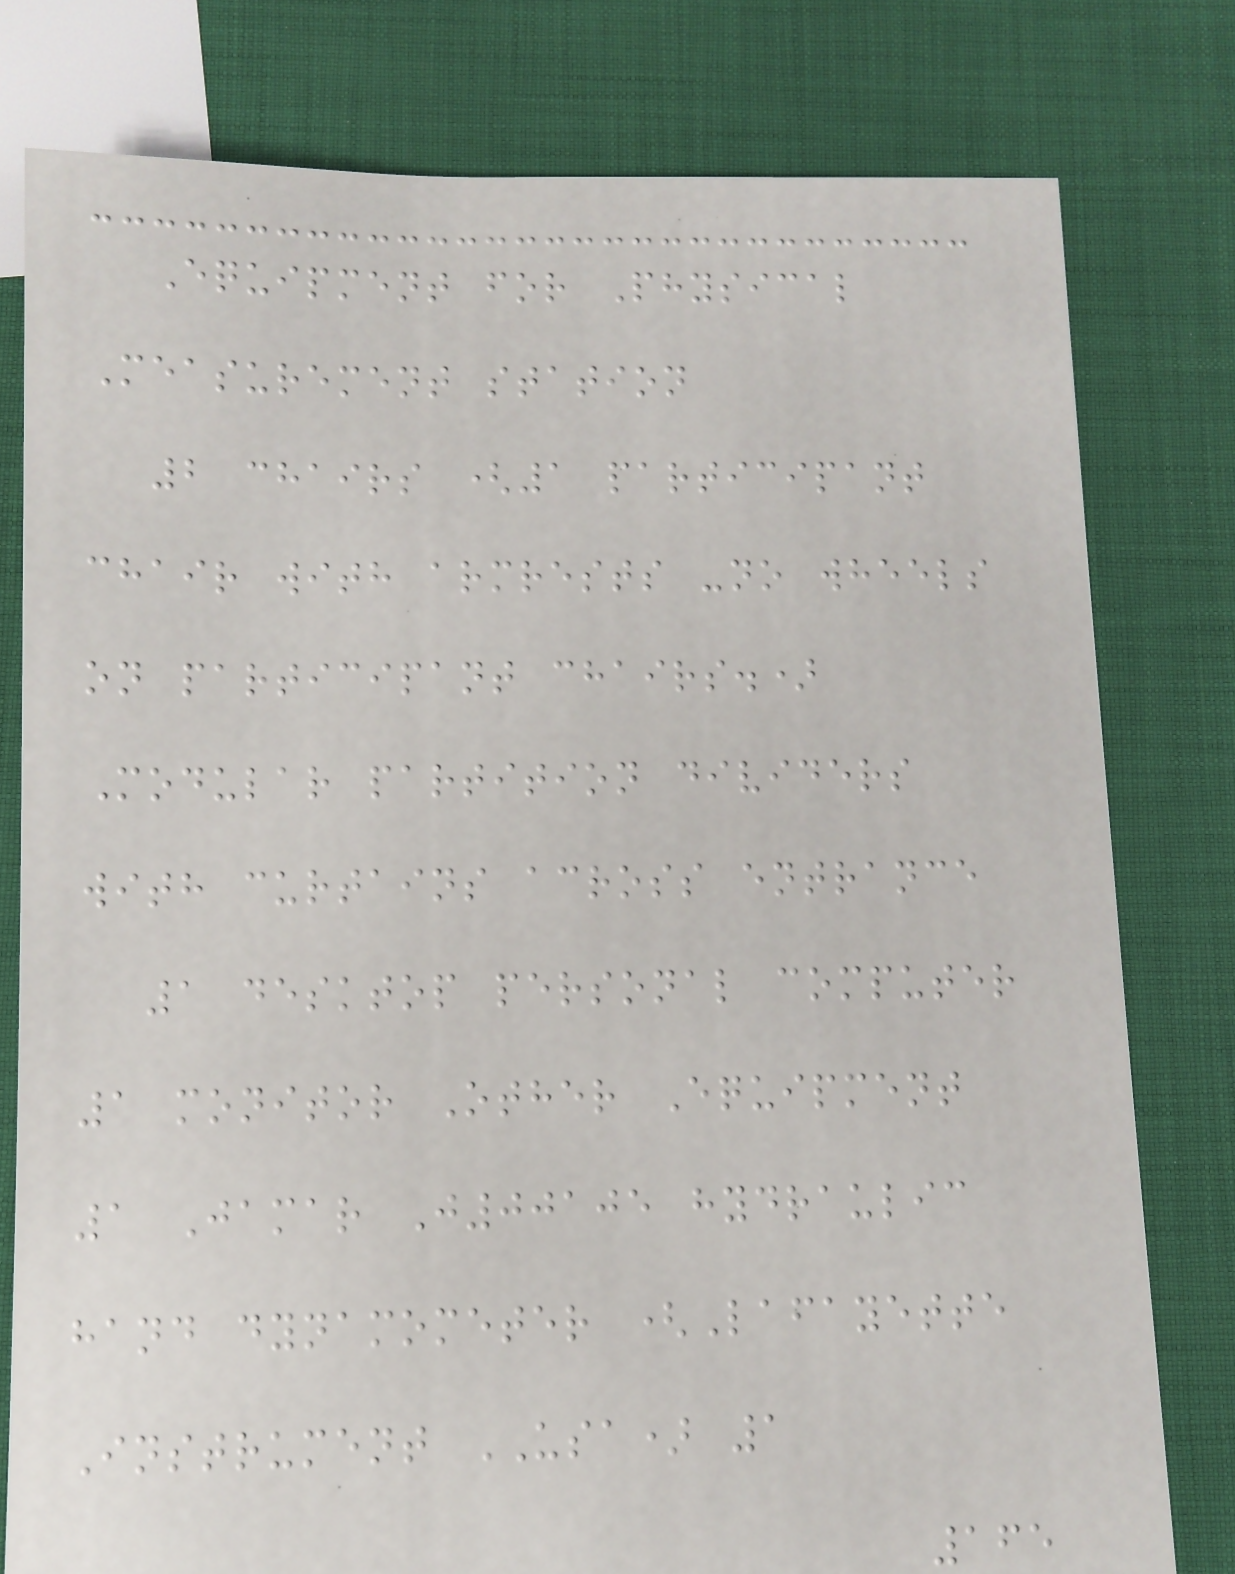Equipment for Physical
Measurement station
2 chairs (1 participant
chair with armrests -no wheels
on participant chairs.)
Modular partition dividers
with curtains across entrance
1 desktop personal computer
1 monitor Other Equipment
1 Jamar J00105 hydraulic
hand dynamometer (Lafayette
Instrument USA) 1
165
